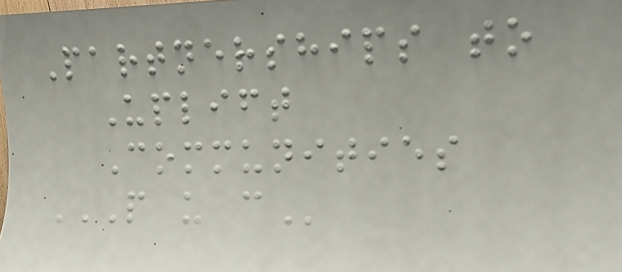Partnerships to
Uplift
Communities
P U C
